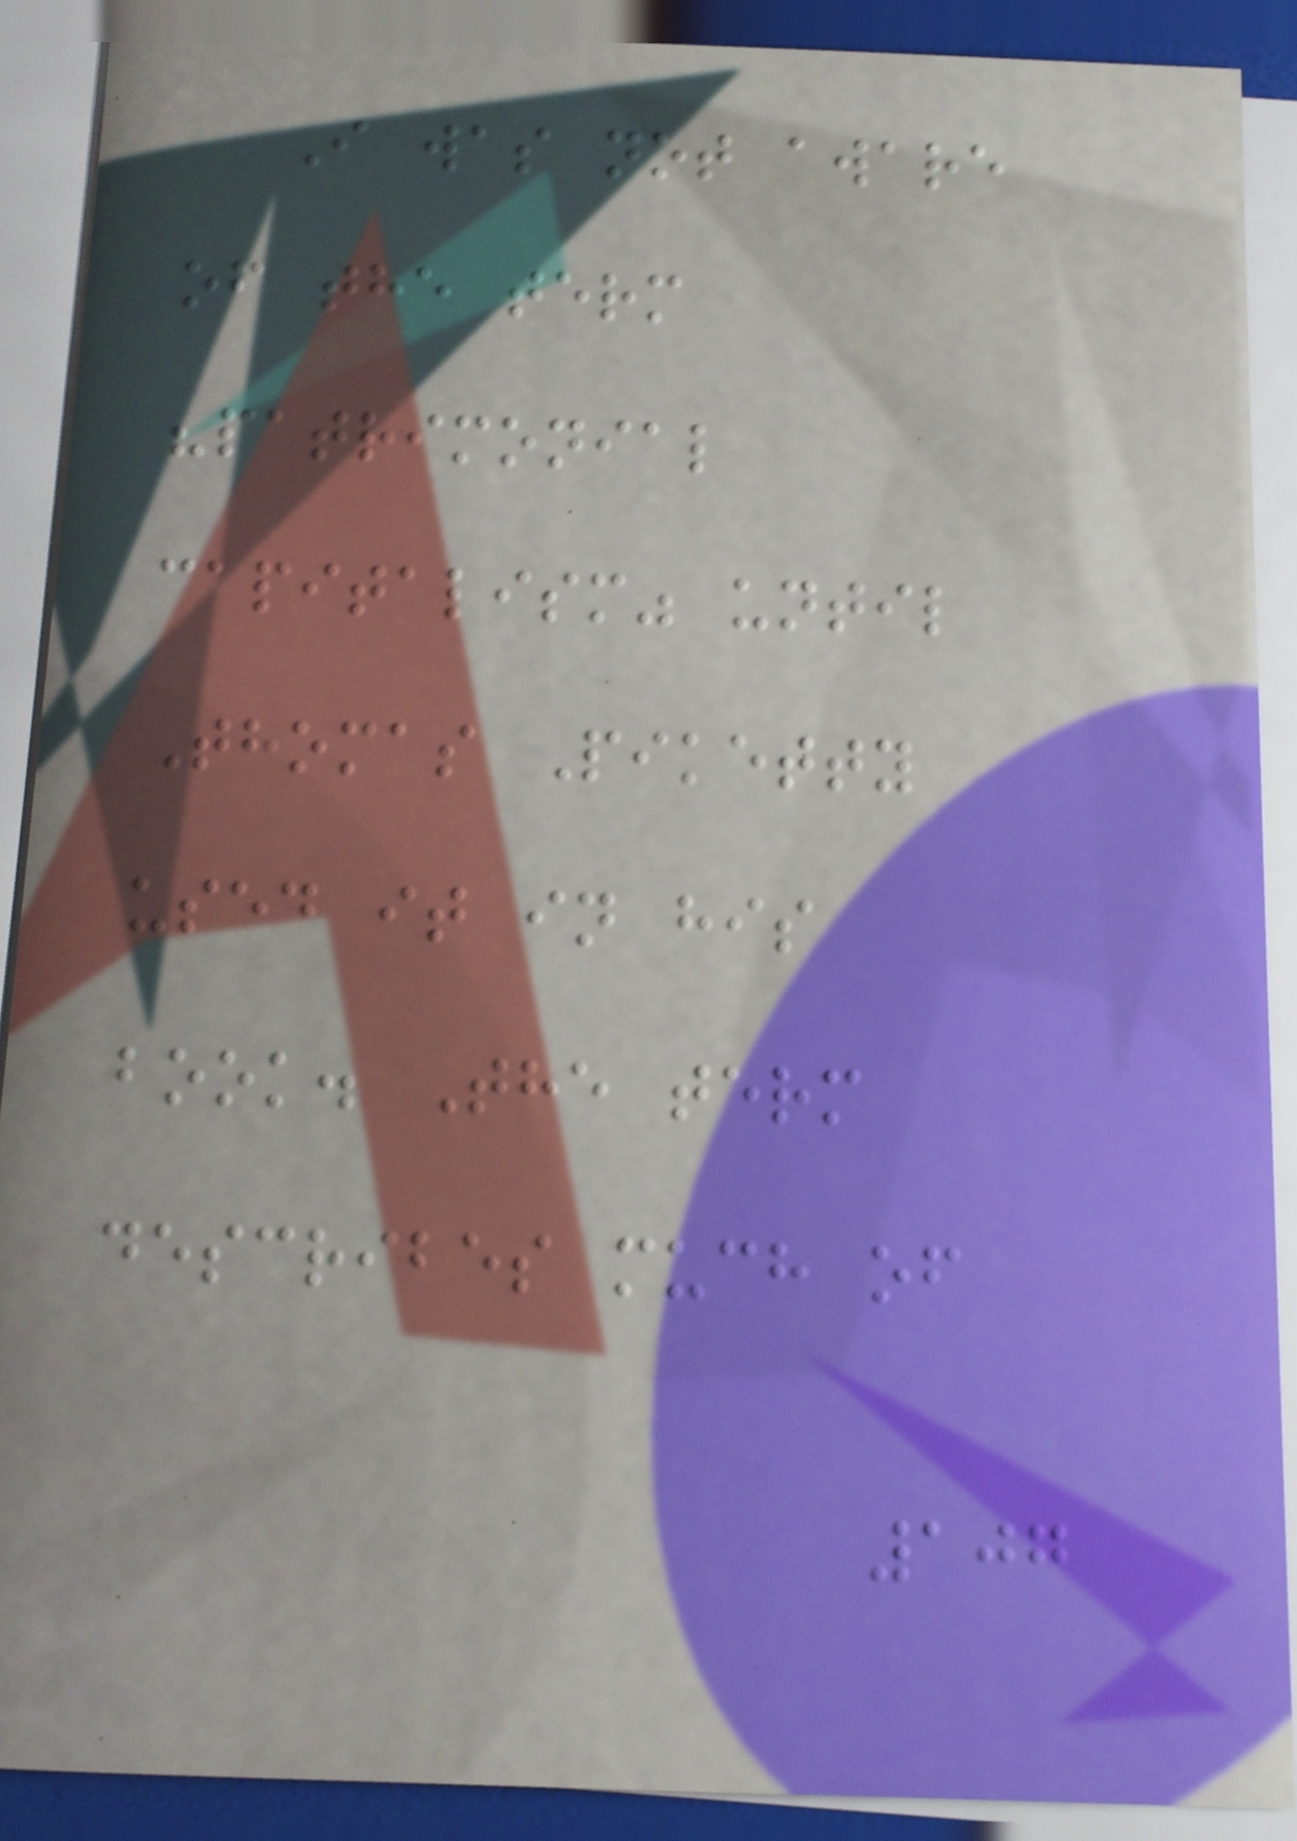I was not aware
of the term
"patrimonial
capitalism" until
Thomas Piketty
used it in his
book. The term
describes much of
107
